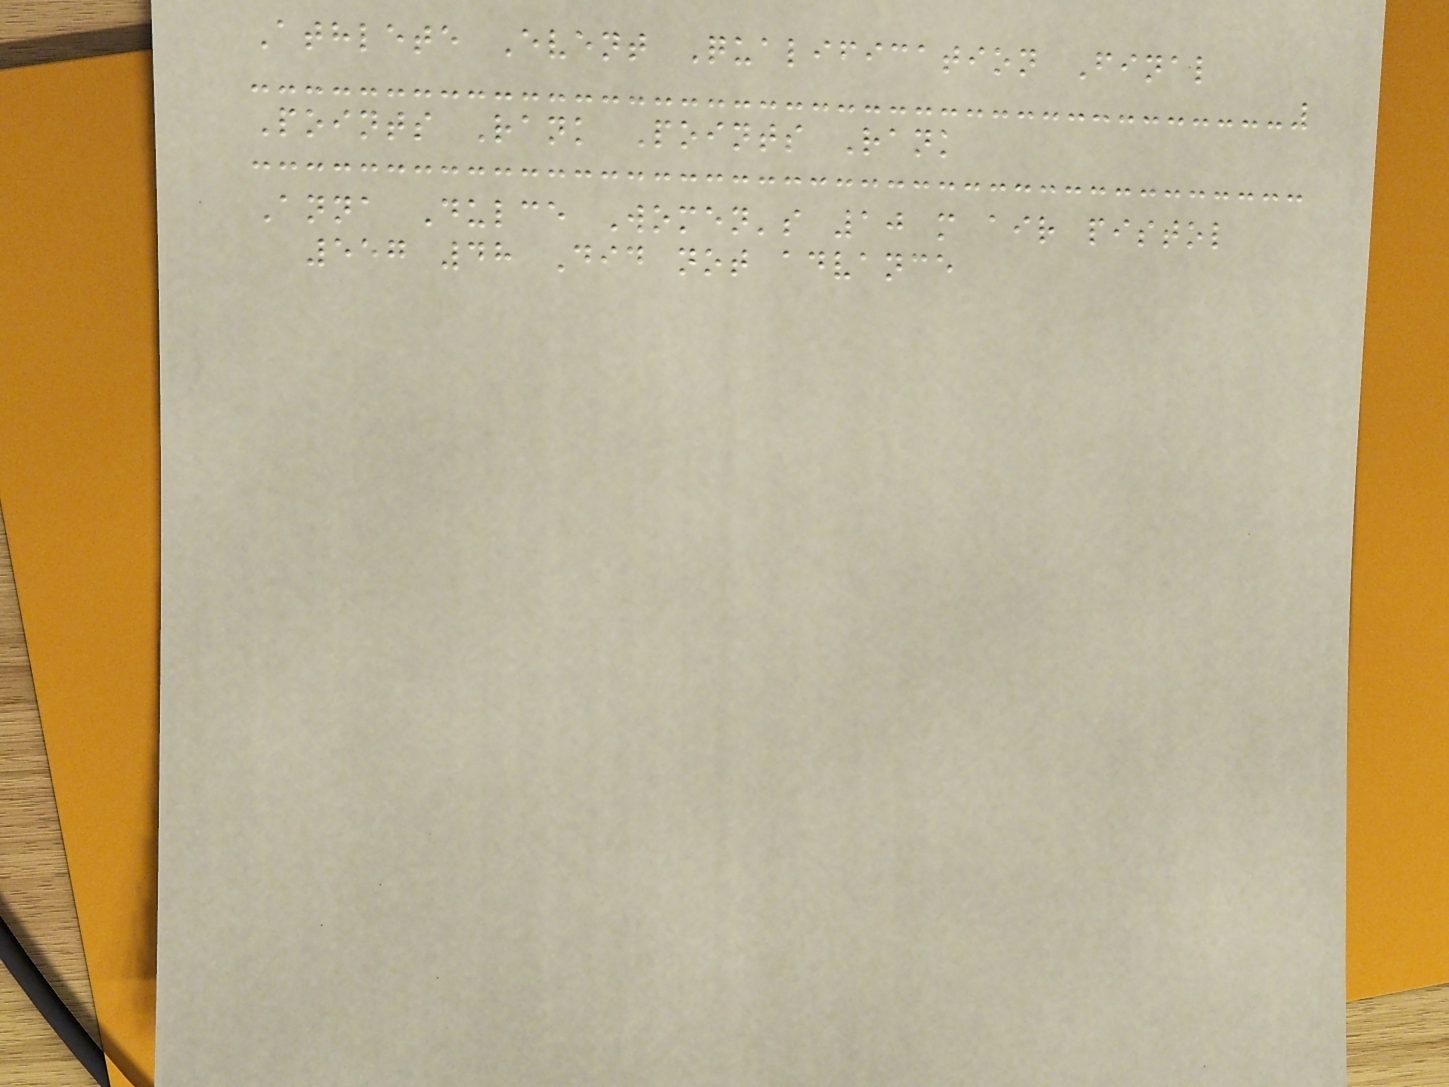Athlete Event Qualification Final
Points Rank Points Rank
Anna Dulce Women's 10 m air pistol
557 48 Did not advance
